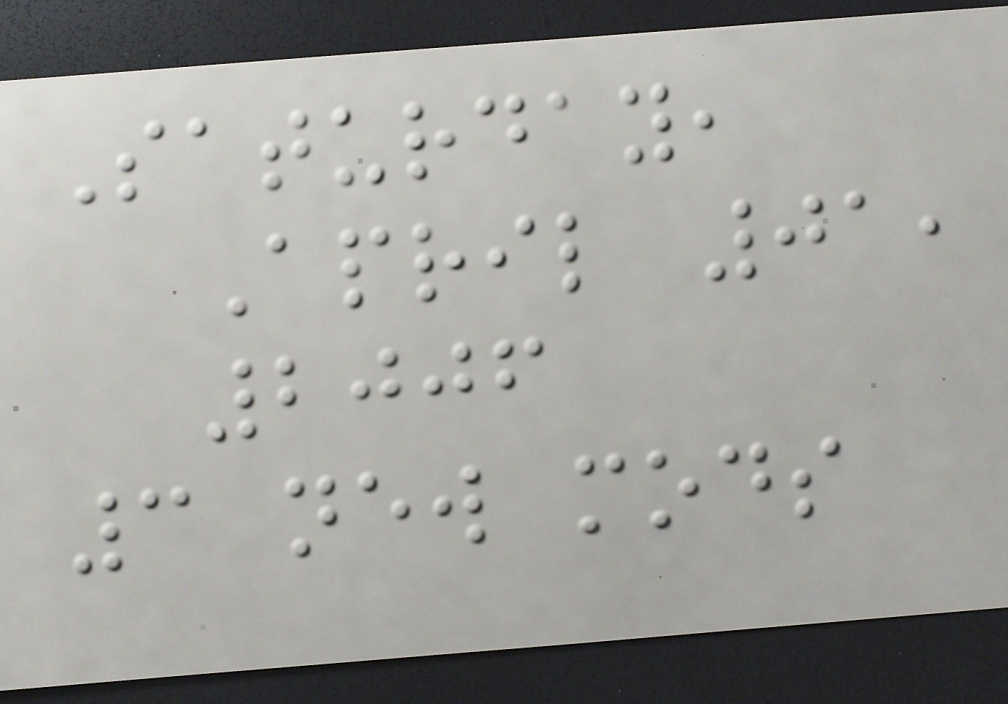Saturday,
April 01,
2006
3 new mods
